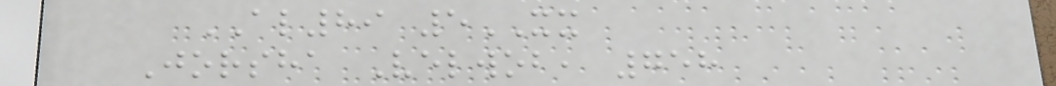AL89 5XX
Jorsha Velwob, 758
